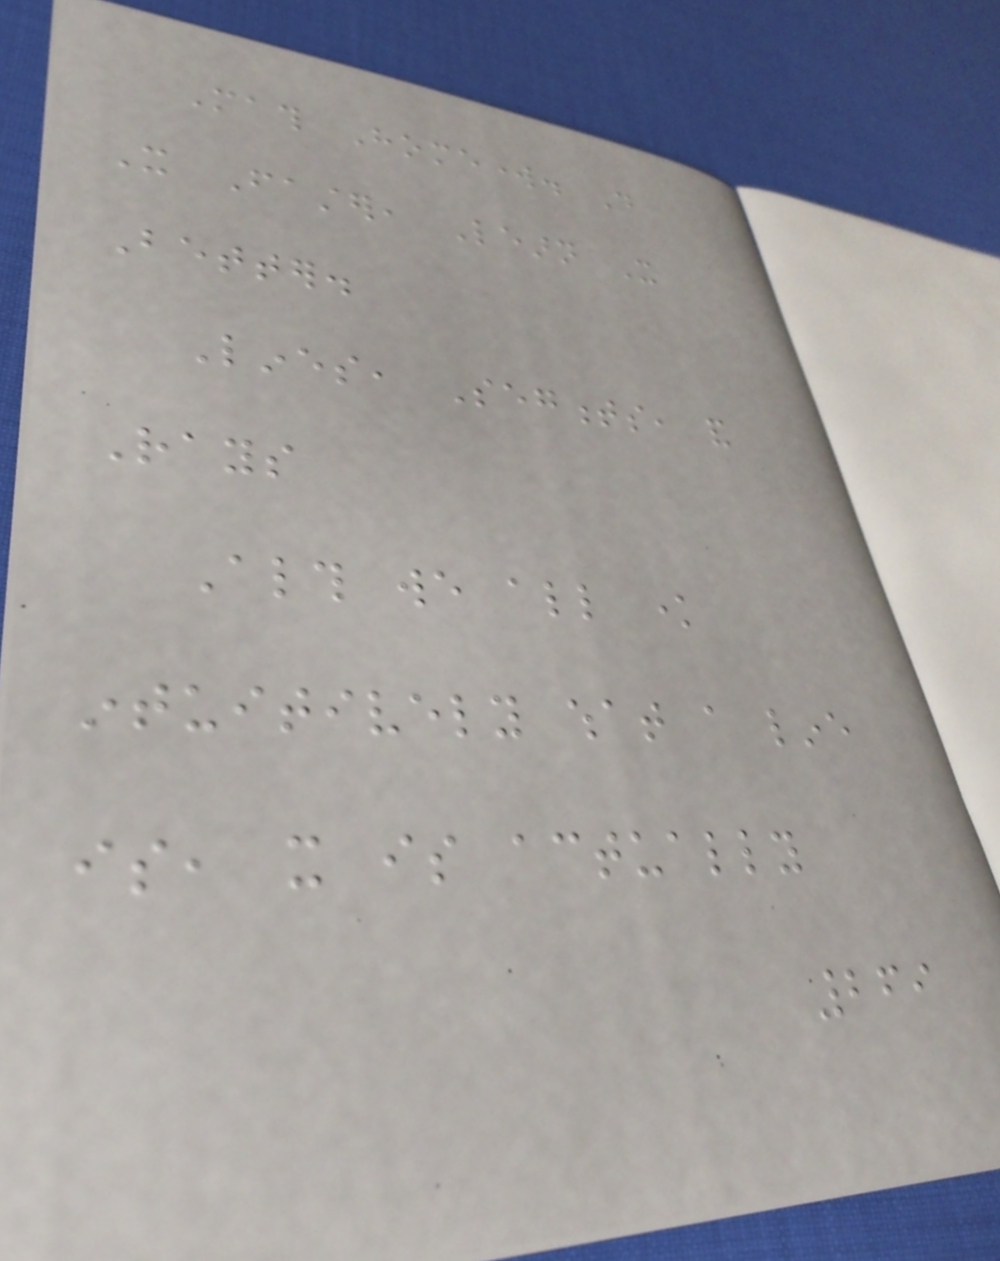Math Homework. Do
It Faster, Learn It
Better.
Lines, Segments, and
Rays
Although we all know
intuitively what a line
is, it is actually
269
